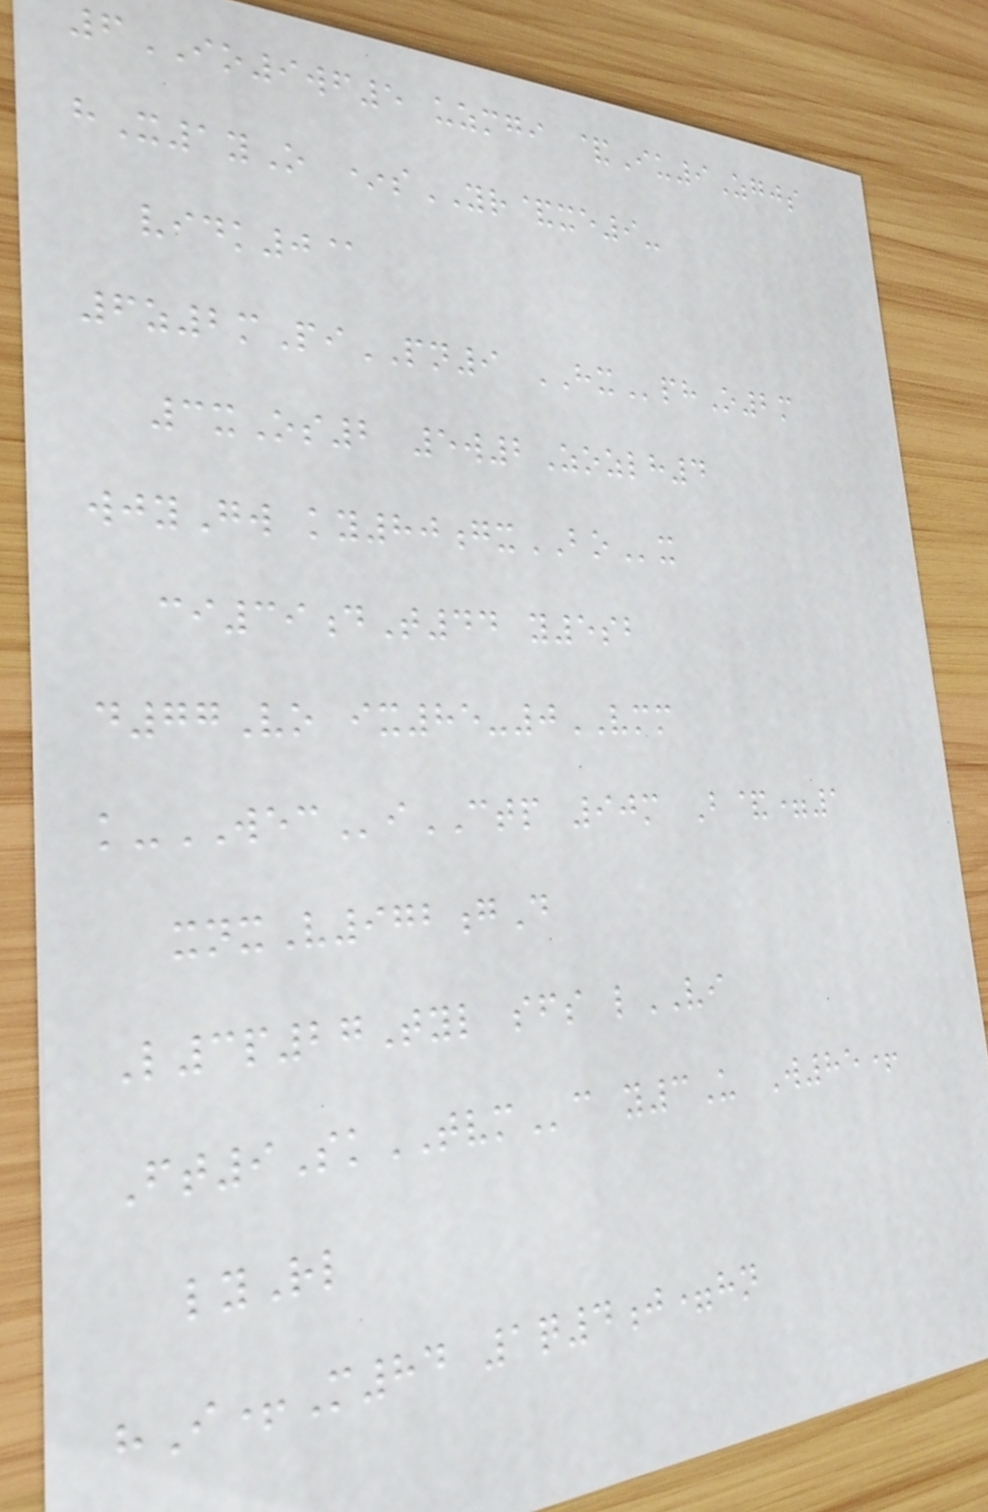6IO9wf5 uzmgi &Iu9Zgjs
hX1yO *sYR&xe9-
vidk0@
6z2mPiPN9 HXphO2m
3xOs2 5w2Zozlh4
wjyGw ky80gxBOx
ci39dT44 y5sb
d77Vo ix85-0VMM
k-WECiCTP 90m B&=1
xnxV972gD
L3p27Tyl sfs lVI
Ft9SkTVMc y3U W85+
lyRl
hI+M84 1q4j=hn
